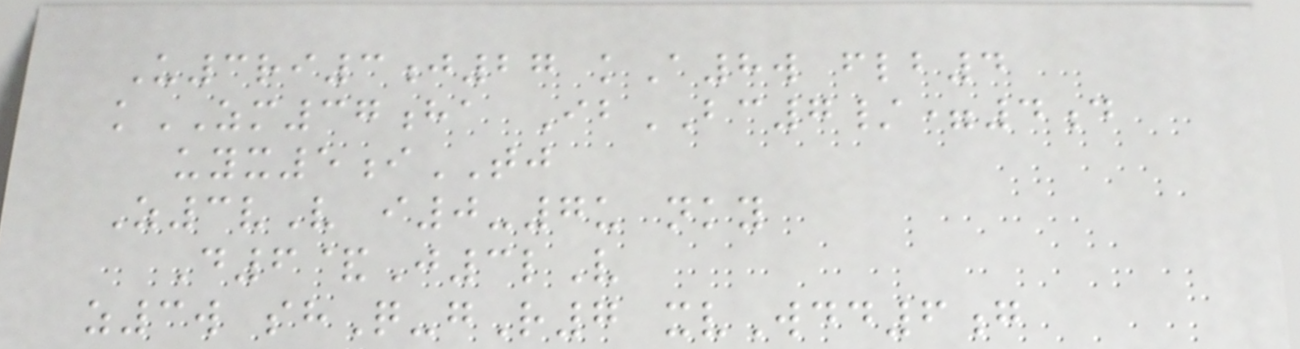U3ri3j27 kA8w flb4
kZM37ha IbBC7/=4d
uyx5iTJ
Z3vV i0-7u nky
D6&J3lV
z3w shQ-gR7 xvWdd6g
